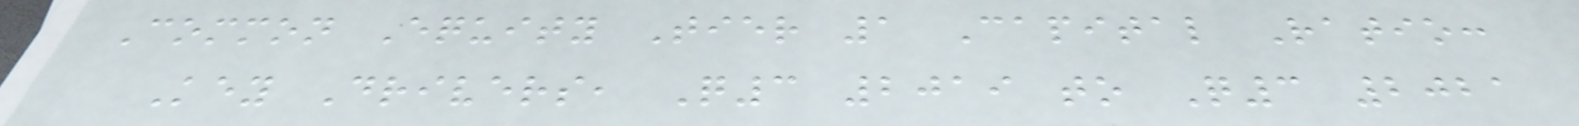Common Equity Tier 1 Capital Ratio:
Key Drivers, Q3 2019 to Q3 2021
